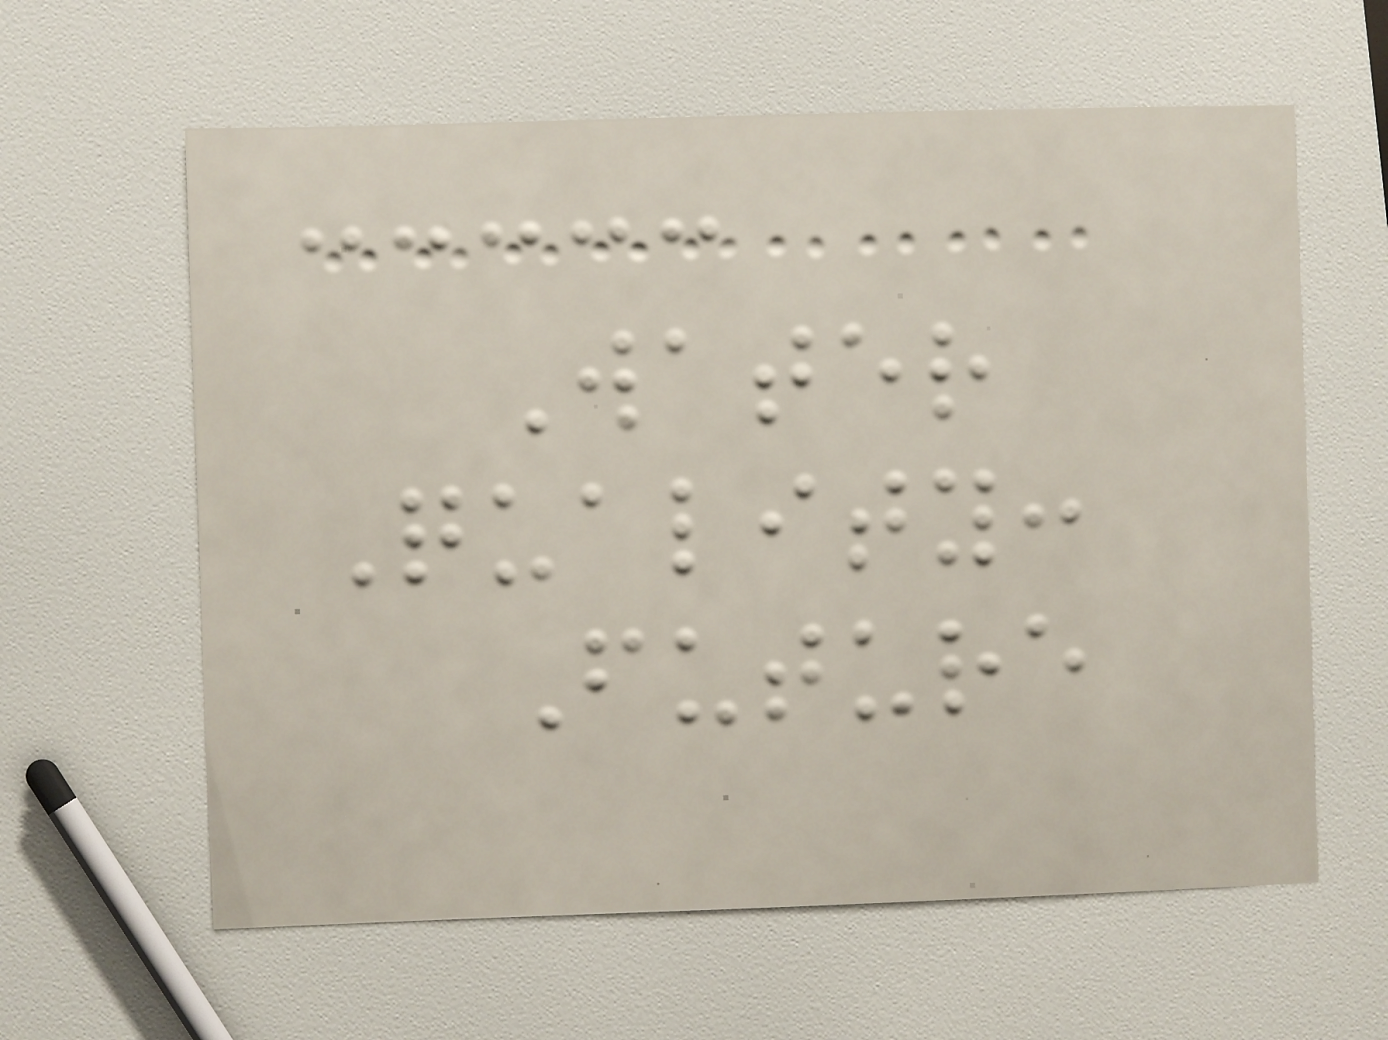Water
Quality:
Future
